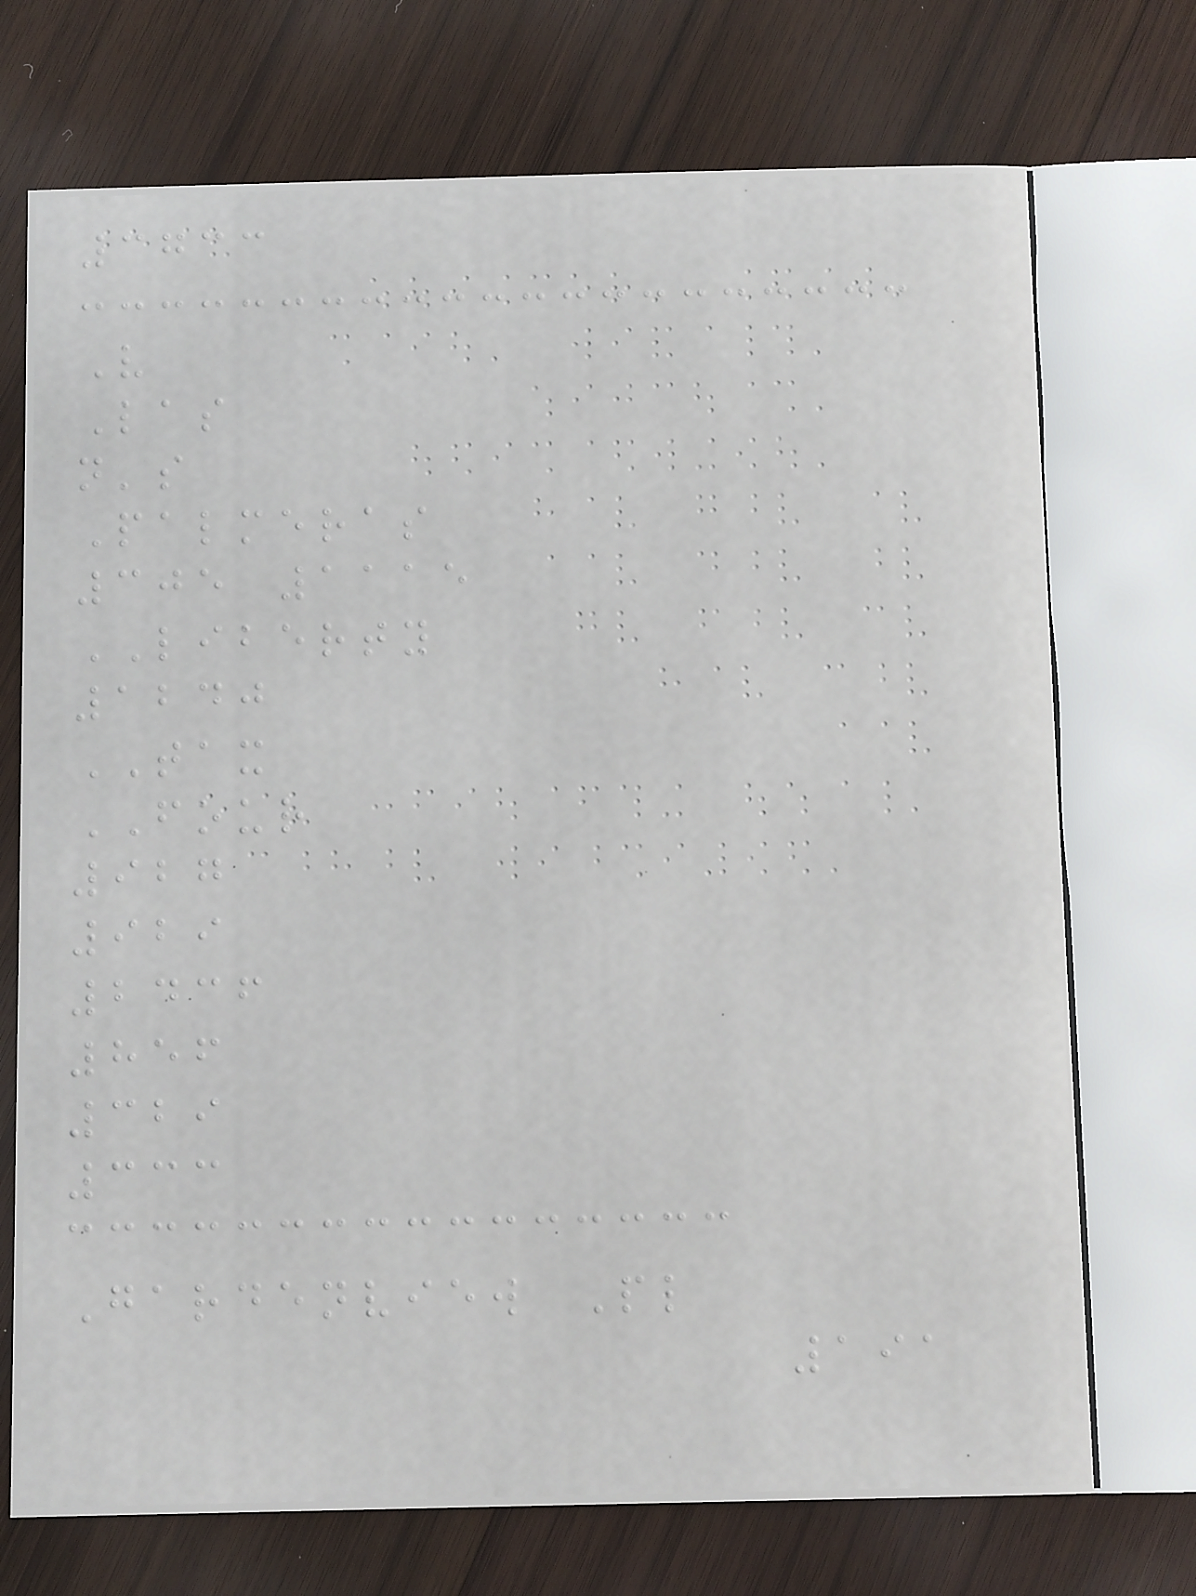3733
V
Las
n's
Palmeras
305 1115
LIBERTY
1240
TAX
FOUR
927
929
2436
856
329
333
Gardenview Pl
191
